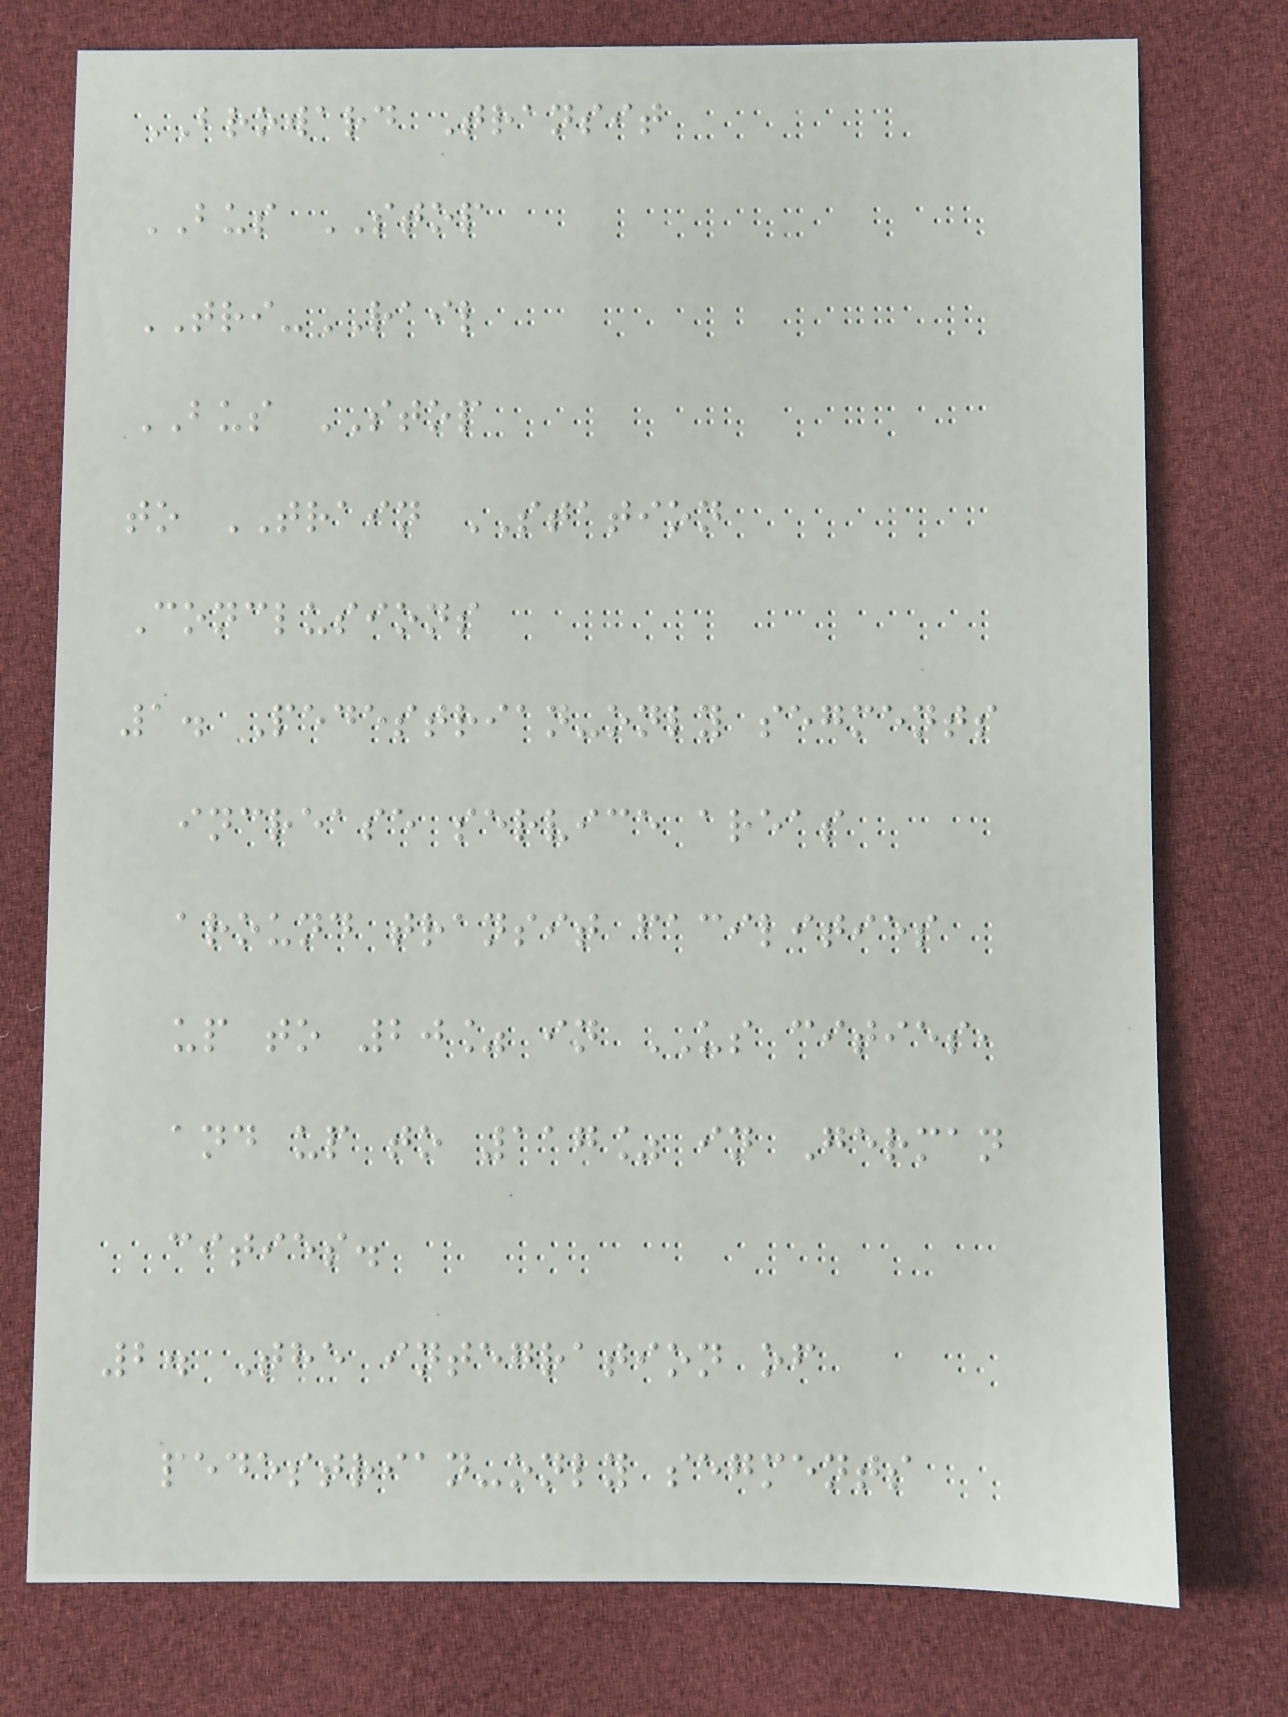BROWARD Transit
BUS STOP
TRI-RAIL
BUS STOP
to TRAIN STATION
Conclusions
1. Pedestrian-only segments
increase service areas
around transit facilities
up to 20% in US cities,
and up to 117% in German
cities.
2. The integration of
pedestrian-only segments
